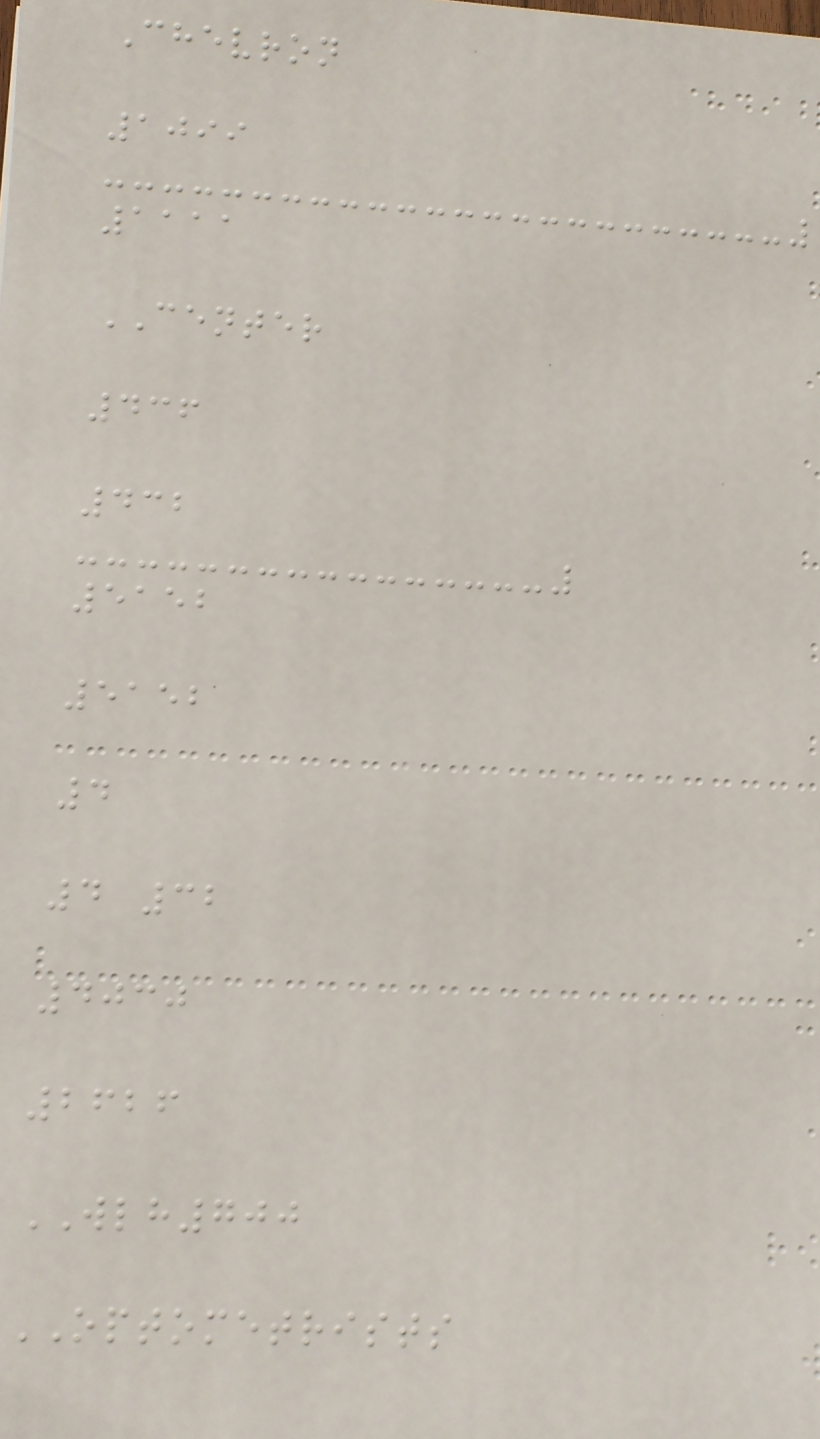Chevron
1099
1111
CENTER
436
432
5152
5152
4
4 32
4030
2626
WLH700
OPTOMETRISTS
